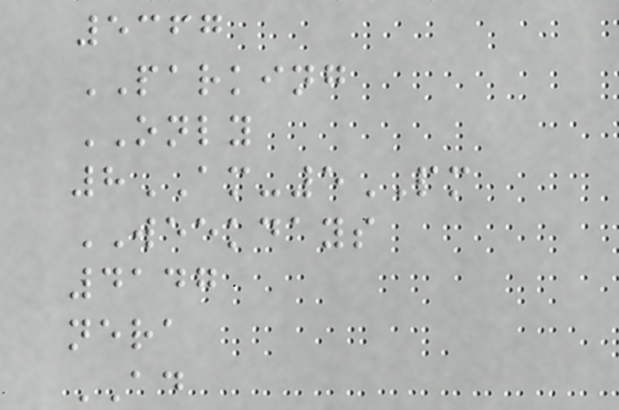5367
PARKING
ONLY
8AM-5PM
WEEKDAYS
4147
nera
AD
